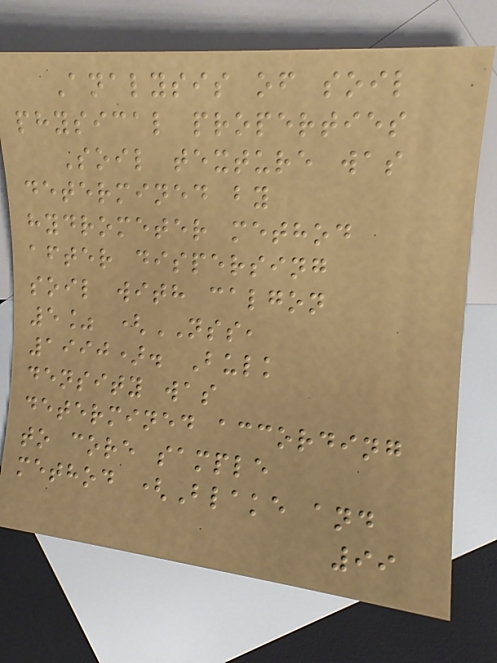Analysis of soil
physical properties
Soil texture was
determined by
hydrometer method
after dispersing
soil with calgon
5% (NSS,
1990). Bulk
density was
determined according
to core sample
method (Blake and
99
